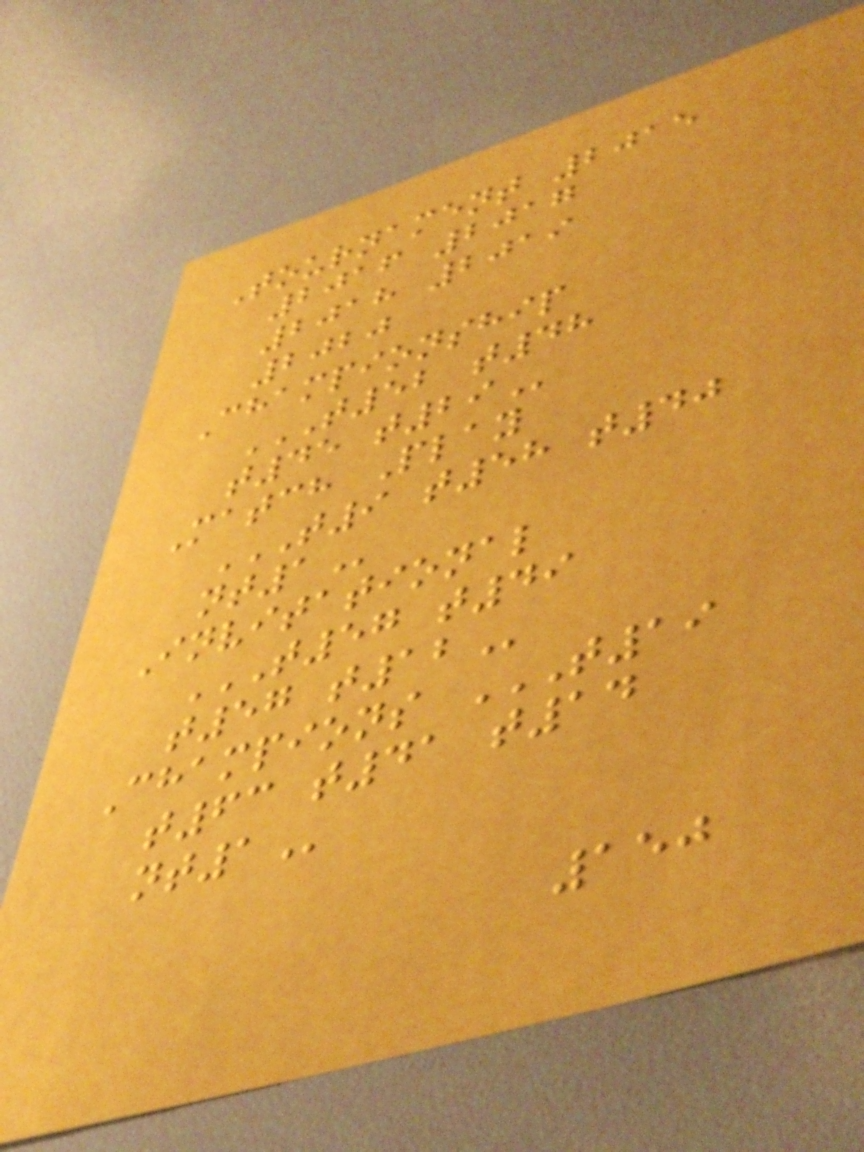Tournament 2015
2016 2017
2018 2019
2020
Championship
T52 T48
T45 T29
Match Play
T9 T58 T40
NT1
Invitational
T57 T49
T57 T12
Champions T19
T63 T41 T14
NT1
150
